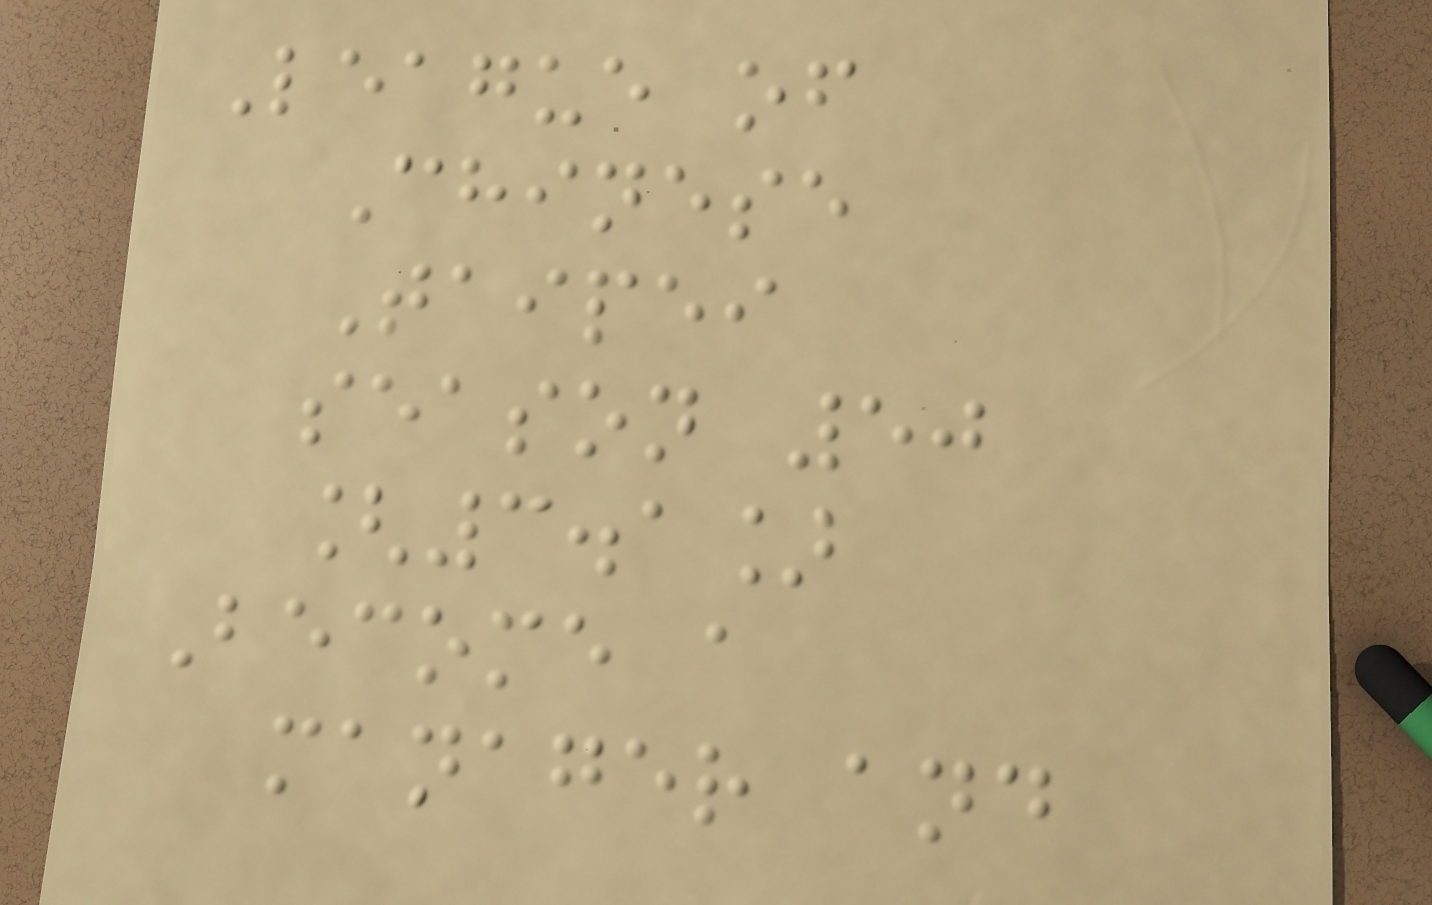League of
Chinese
Taipei
season 50
[3.1]
Become a
manager and
